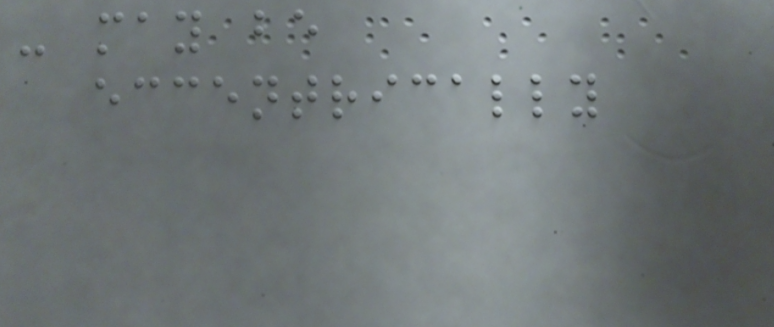- may be
eccentrically
